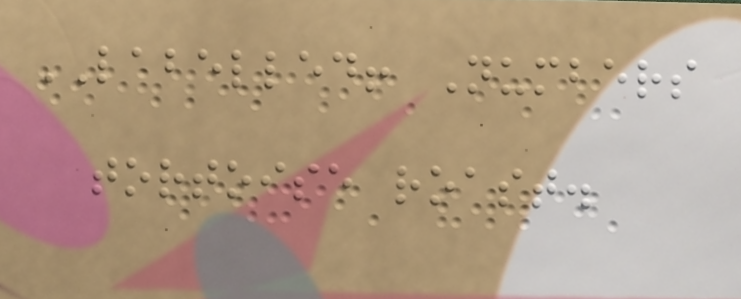LABELLED! Numbers
tortoise roast.
